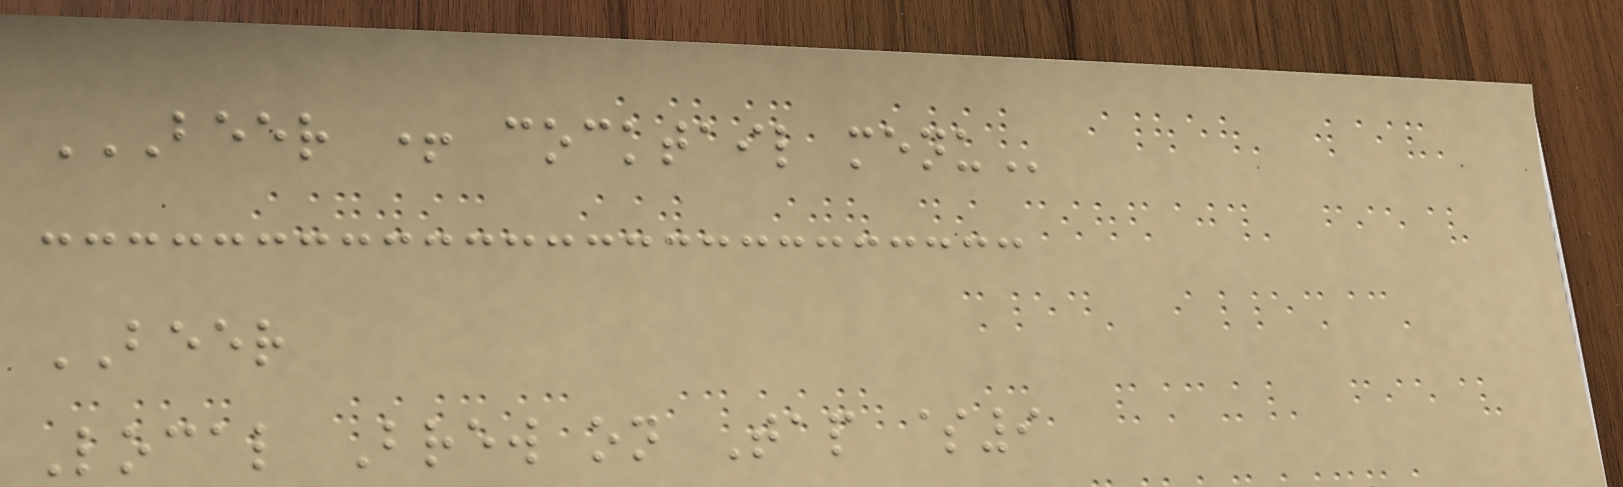BEER + COCKTAIL MENU
BEER
Local Brew on Tap $9
